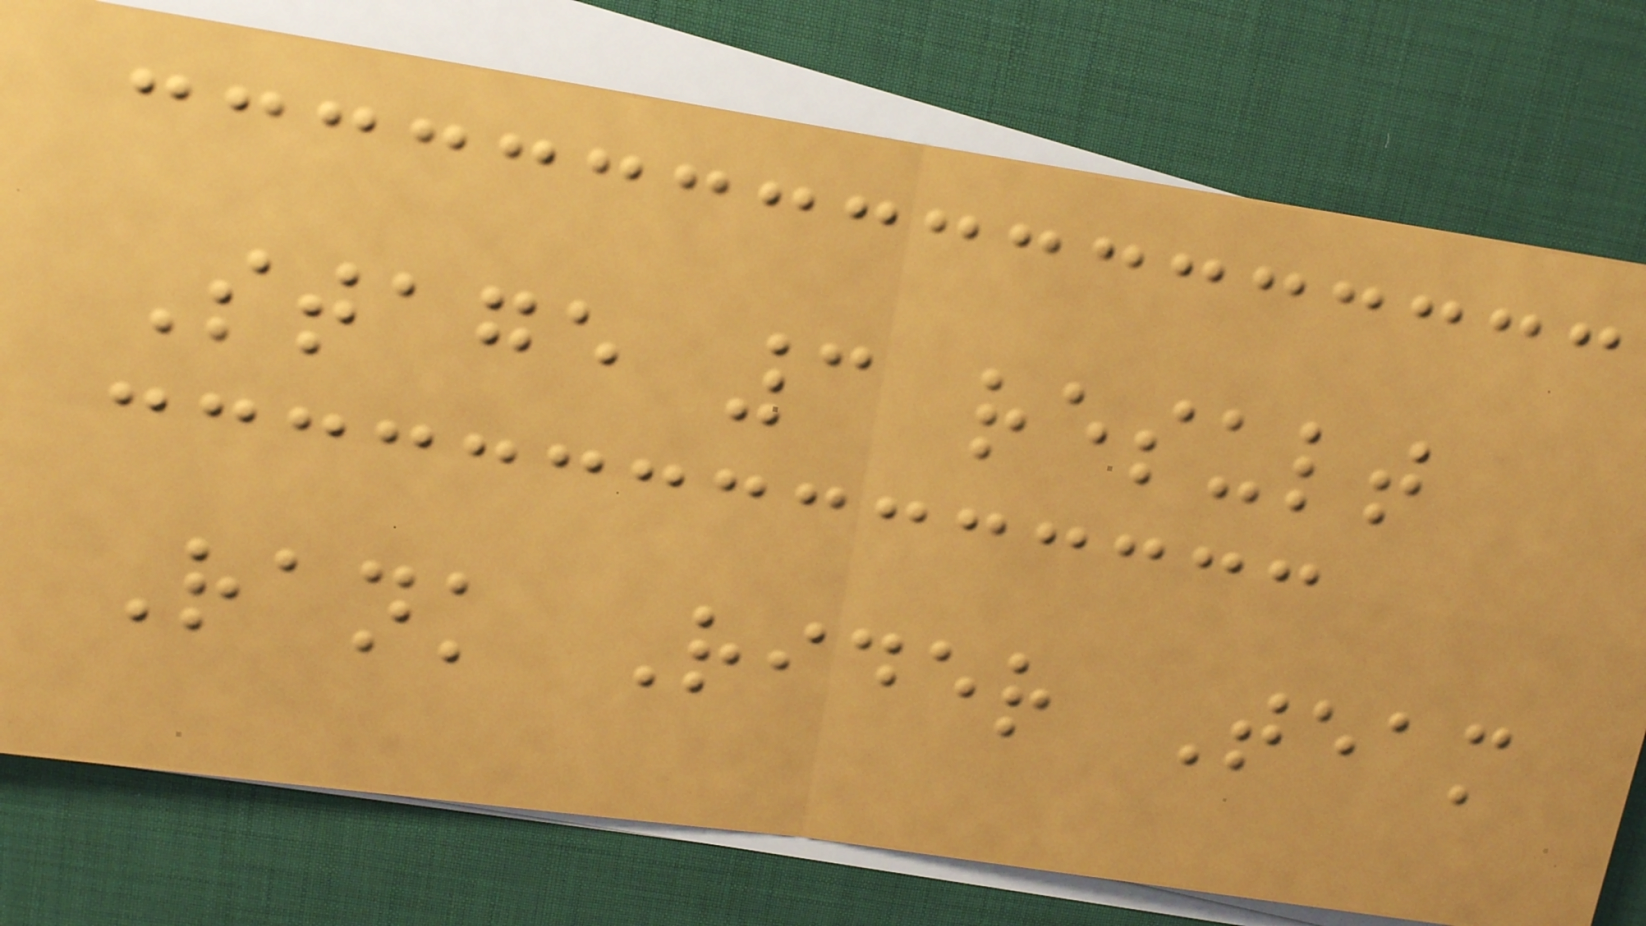Stage 3 result
Rank Rider Team
